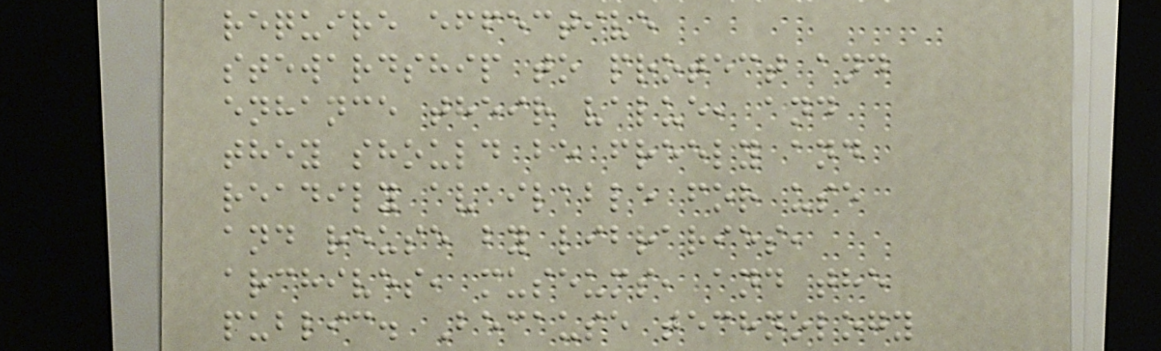require effective
stewardship to protect and
enhance their value, and
they should be freely and
readily available for use
and reuse by libraries,
archives, museums, and the
public. Because technology
